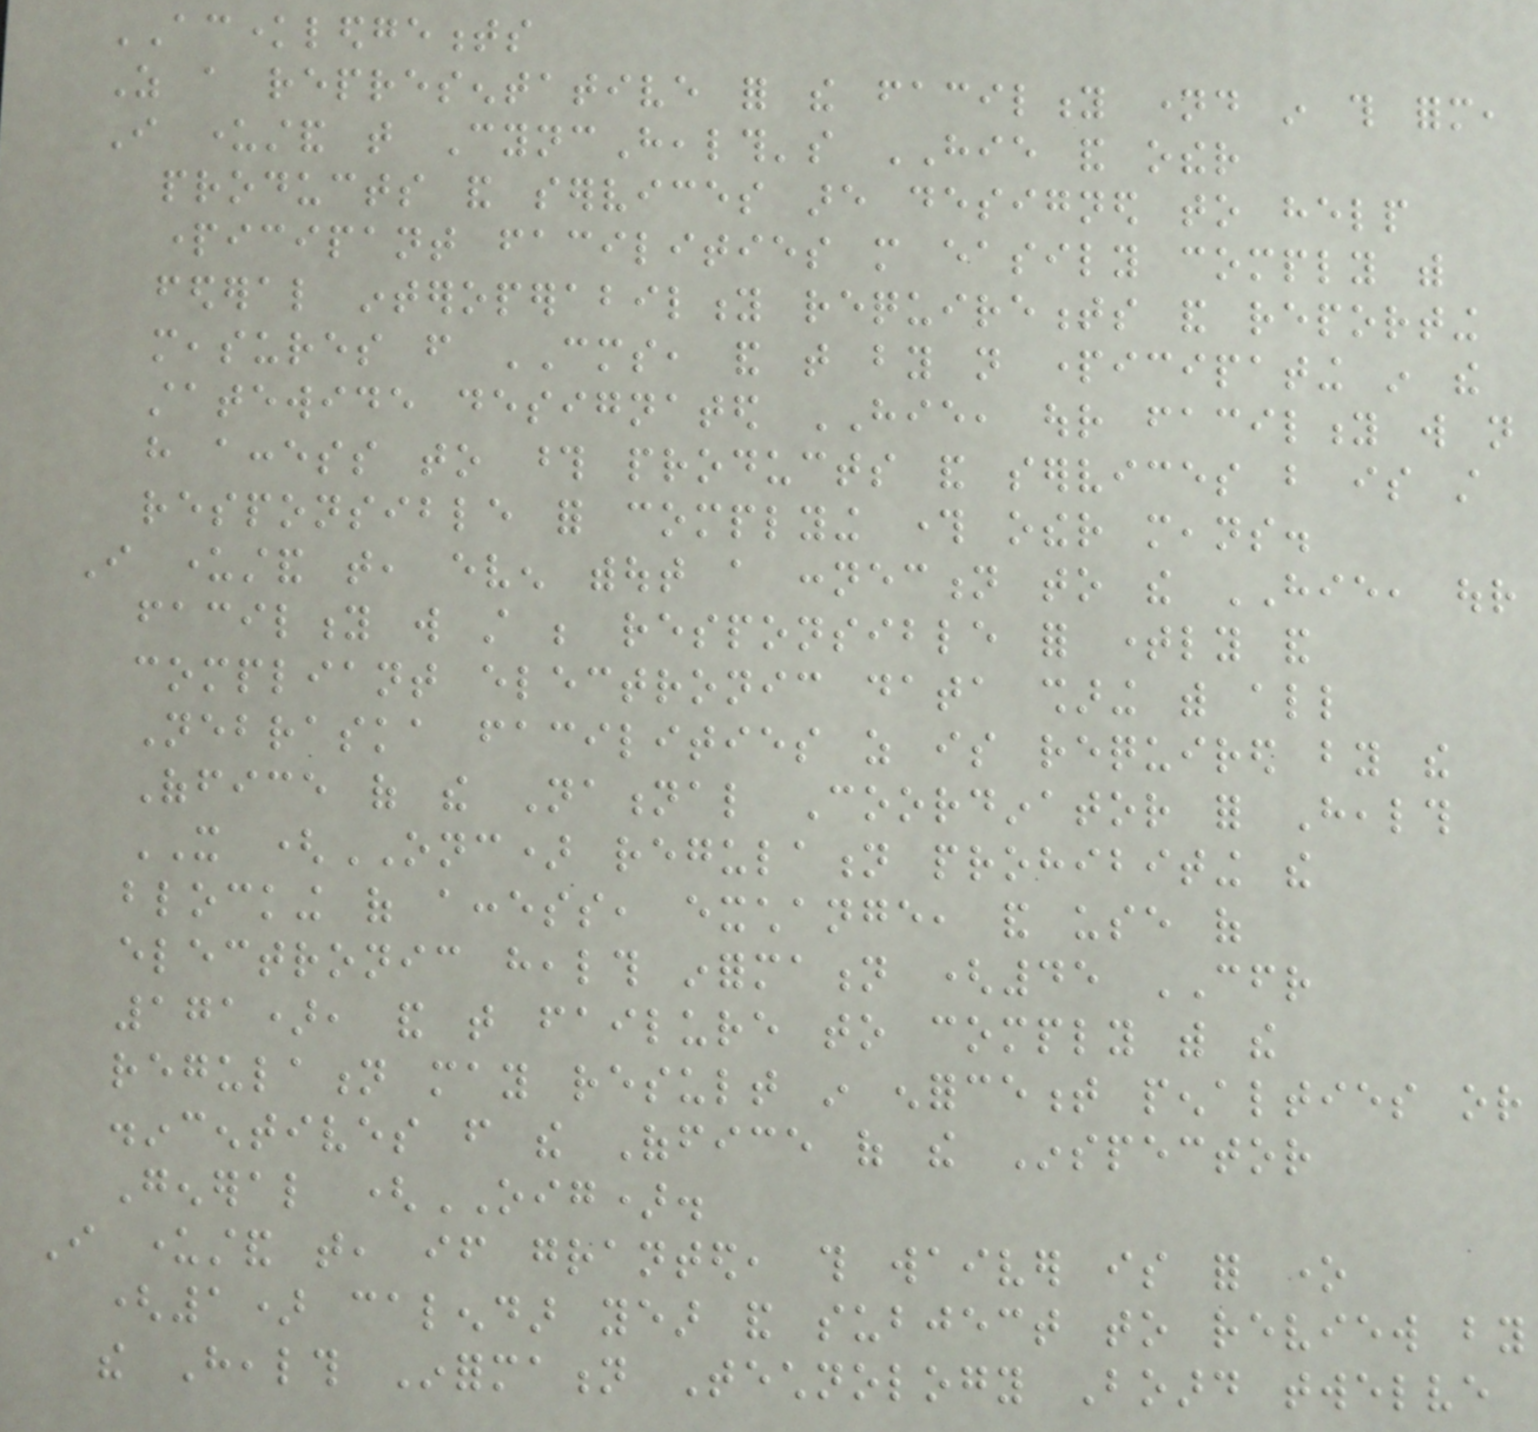ACKNOWLEDGEMENTS
As a representative for the facility named in this form,
I understand that CyncHealth's HIE and other
products and services are designed to help
participant facilities more easily comply with
federal interoperability requirements and reporting
measures from CMS, and that by not participating in the
statewide designated HIE, our facility will not
have access to those products and services but is still
responsible for complying through other means.
I understand that, even without a connection to the HIE, our
facility will still be responsible for timely and
compliant electronic data sharing with all
Nebraska facilities as is required by the
Office of the National Coordinator for Health
IT (ONC) regulation prohibiting the
blocking of access, exchange, and use of
electronic health information (45 CFR
171), and that failure to comply with the
regulation may result in enforcement penalties or
disincentives from the Office of the Inspector
General (OIG).
I understand that, if granted, this waiver is for one
(1) calendar year and subject to review by
the Health Information Technology Board twelve
